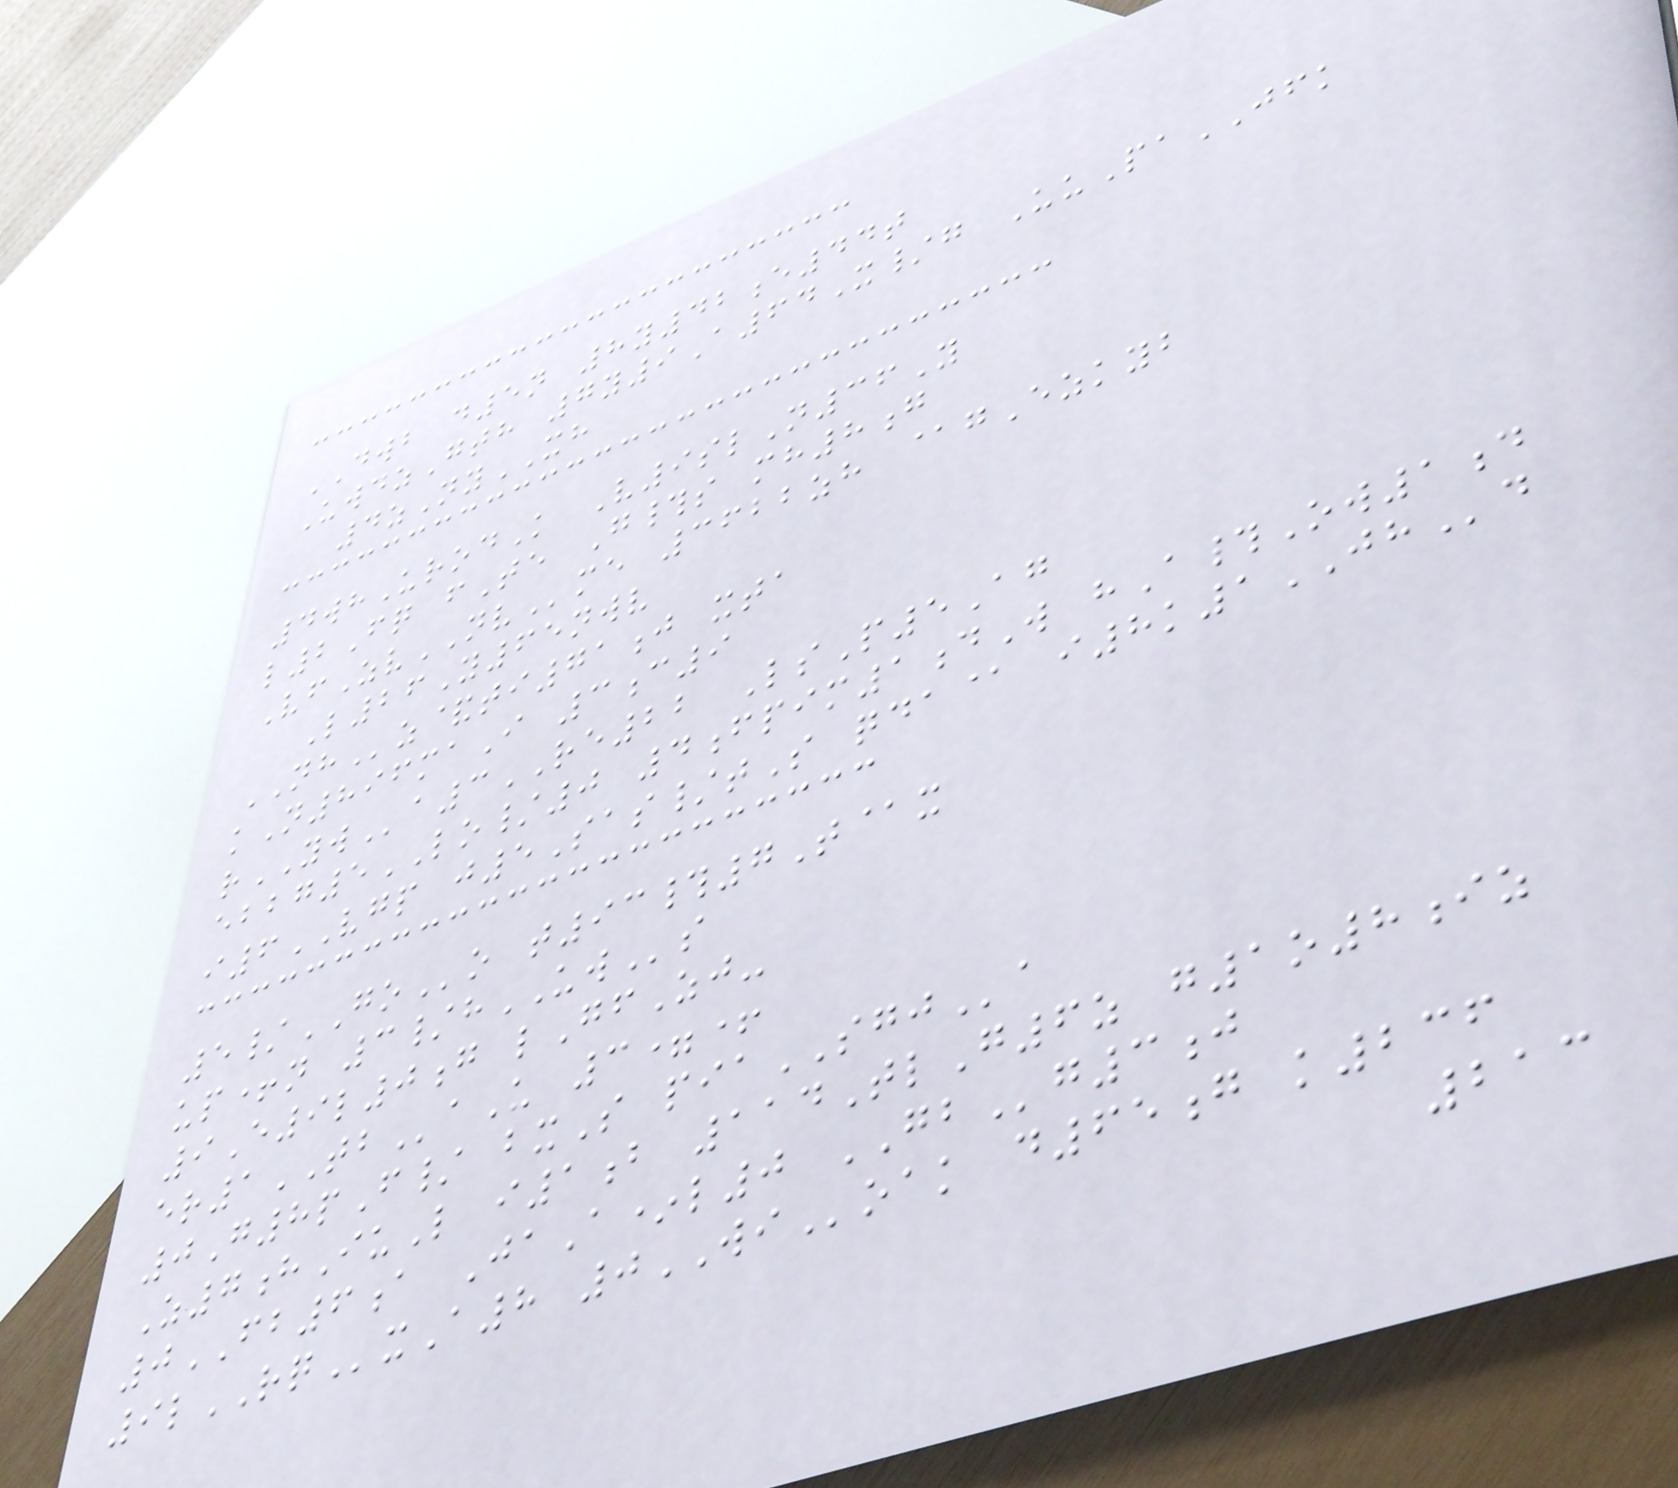DWB d5n 8y42e44t
UwdzGth 7y9A64X/g UuPaJFK
4zNyXH
4whUrodK V9slN36Y
l2Fq fTe G#s mh8g
VfZvNVme 3622zh @gEzkyb
L26Y65nwv
NHz&ti71j xta
kN896maI 3c9
rYWa3RE22 LsP5Ag
ebbg5LO/0 4fpim1dW hA#Ow1d
i6VGP j5Sas/tS qda@ i8k1JHd
5/GOo t93#7T@x
up+n 3/hUWs
9E9l0g lGfZj-
er1TBaU 3=+
0G8pF/ bxS piaSGJa
Z7hIuL i1b 114TlG6z g1o8iz
0FB6a JaA*l0 GBg3j
9lRQxA8 0WIoak d65g k236
213
